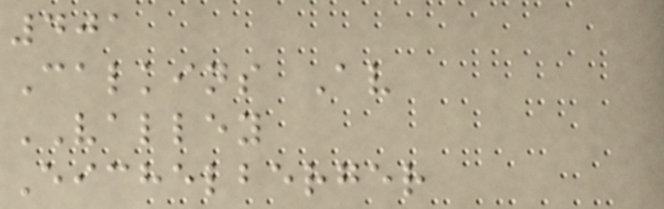401
Calkins Av
VALLEY
Eichelberger
